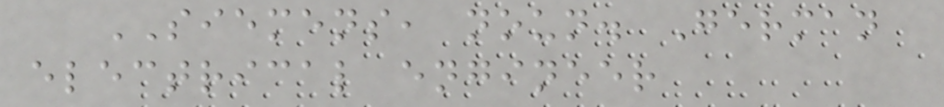SIEMENS, noun. German
electrical engineer
